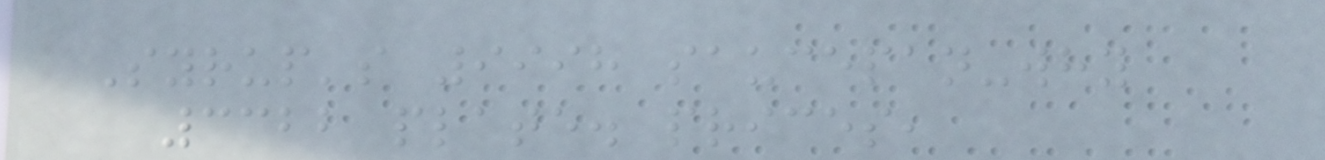Syrup's 9998 saucepan-why
3322 plate. prices,
